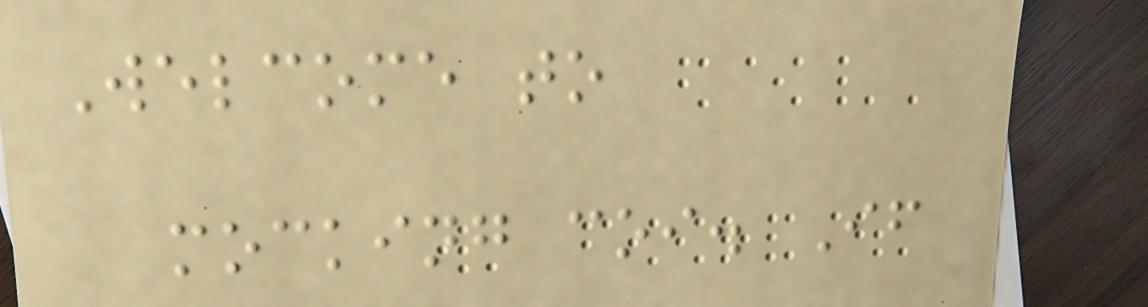Welcome to
mocking coi. If
